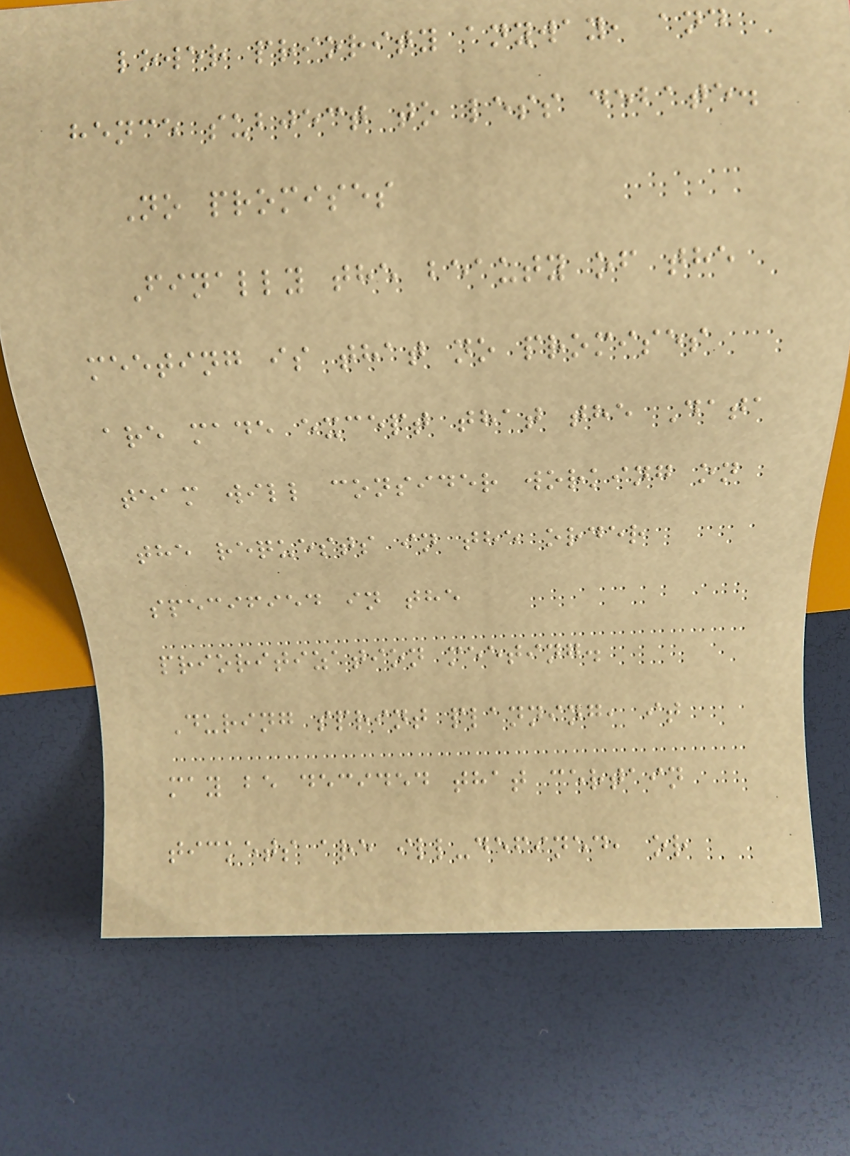lower priority anyway, and
hence subject to less debate.
No promises
Finally the beauty of the
meeting is that no promises
are made except that the Data
team will consider working on
the requests in the order
specified in the
prioritization meeting.
During sprint planning, it
may be decided that certain
tickets are ill-defined, or
